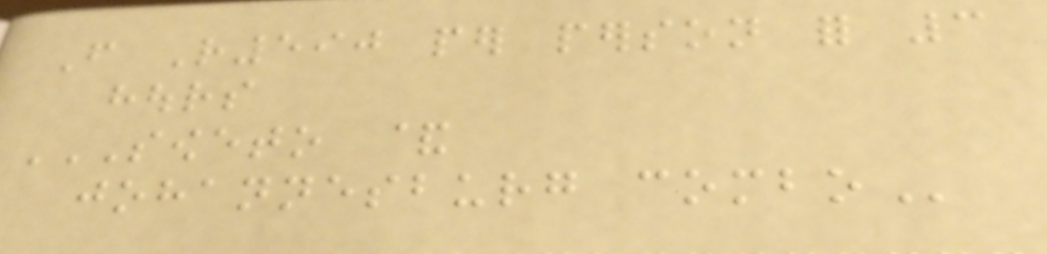From R590 per person for 3
hours
SOWETO &
JOHANNESBURG COMBO
